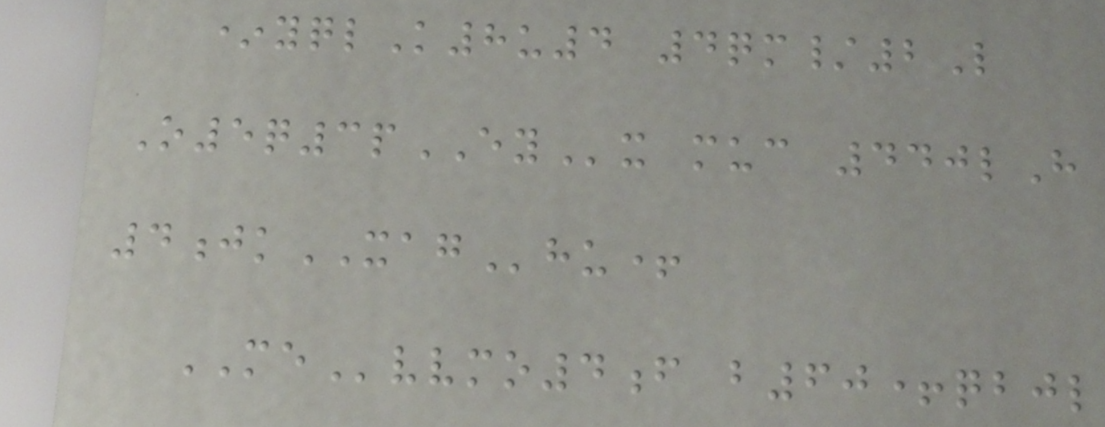*yqlK8u4 4qm/2L
O5q3pEYx muc 440lH
4jkXAGhu+
MEvvmo4f b60+qbjl
